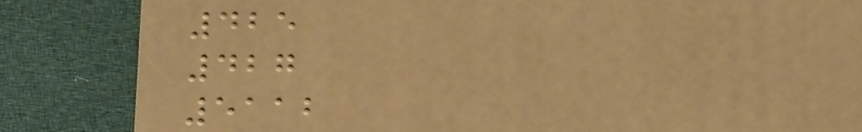425
427
5112
